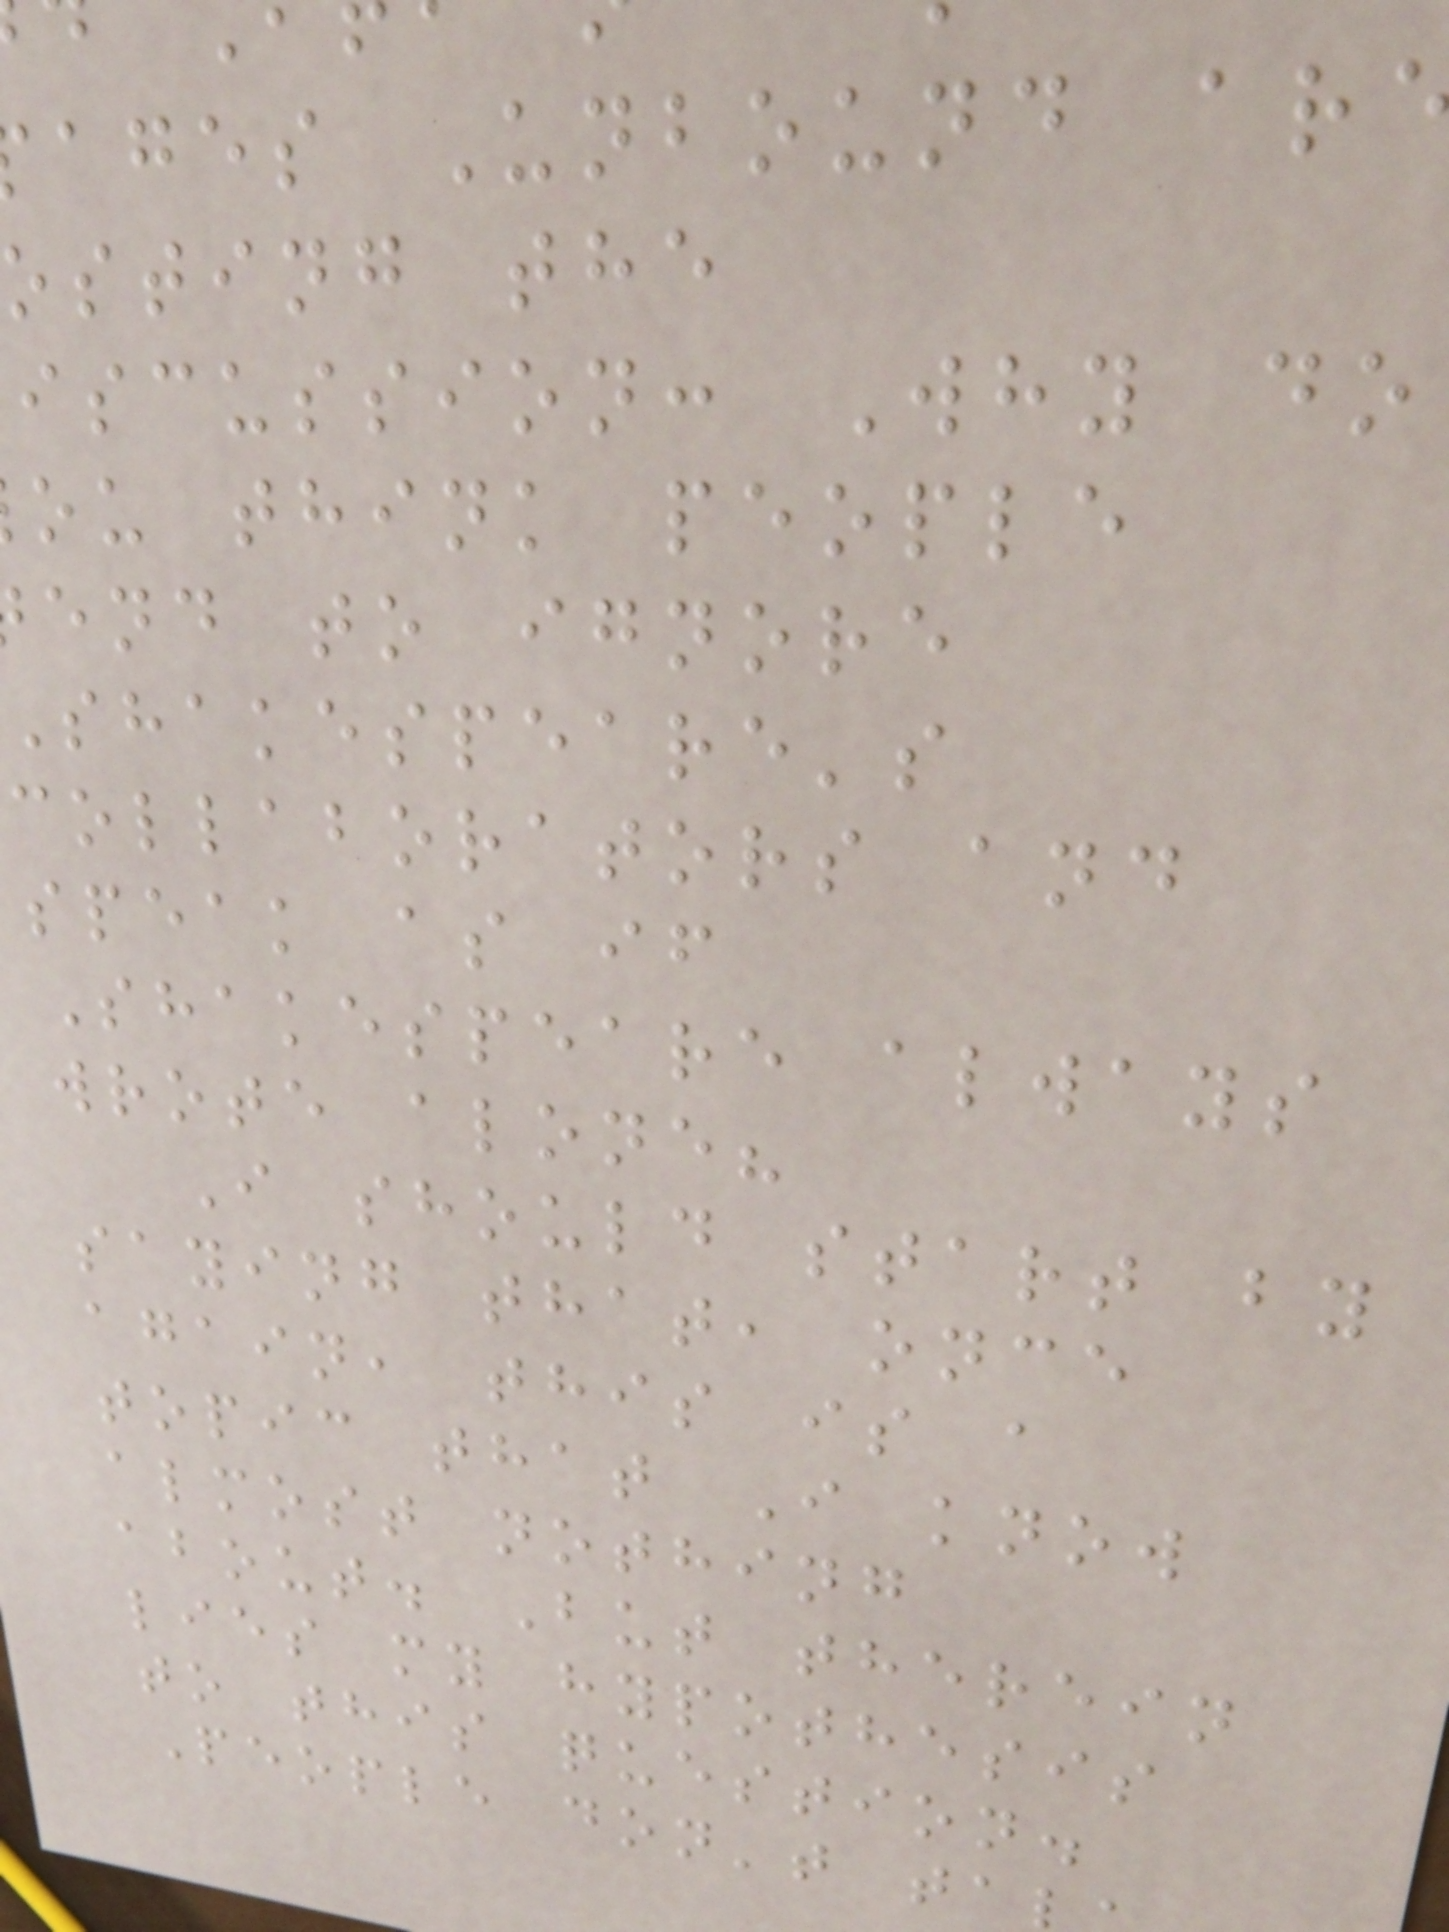ages Unbound ar
osting the
iscussion: Why do
ou think people
end to ignore
shakespeare's
collaborators and
speak as if
Shakespeare always
wrote alone?
I should start by
saying that, once
again, this is a
topic that I know
almost nothing
about. But therein
lies my hypothesis
to this question.
People don't ta
